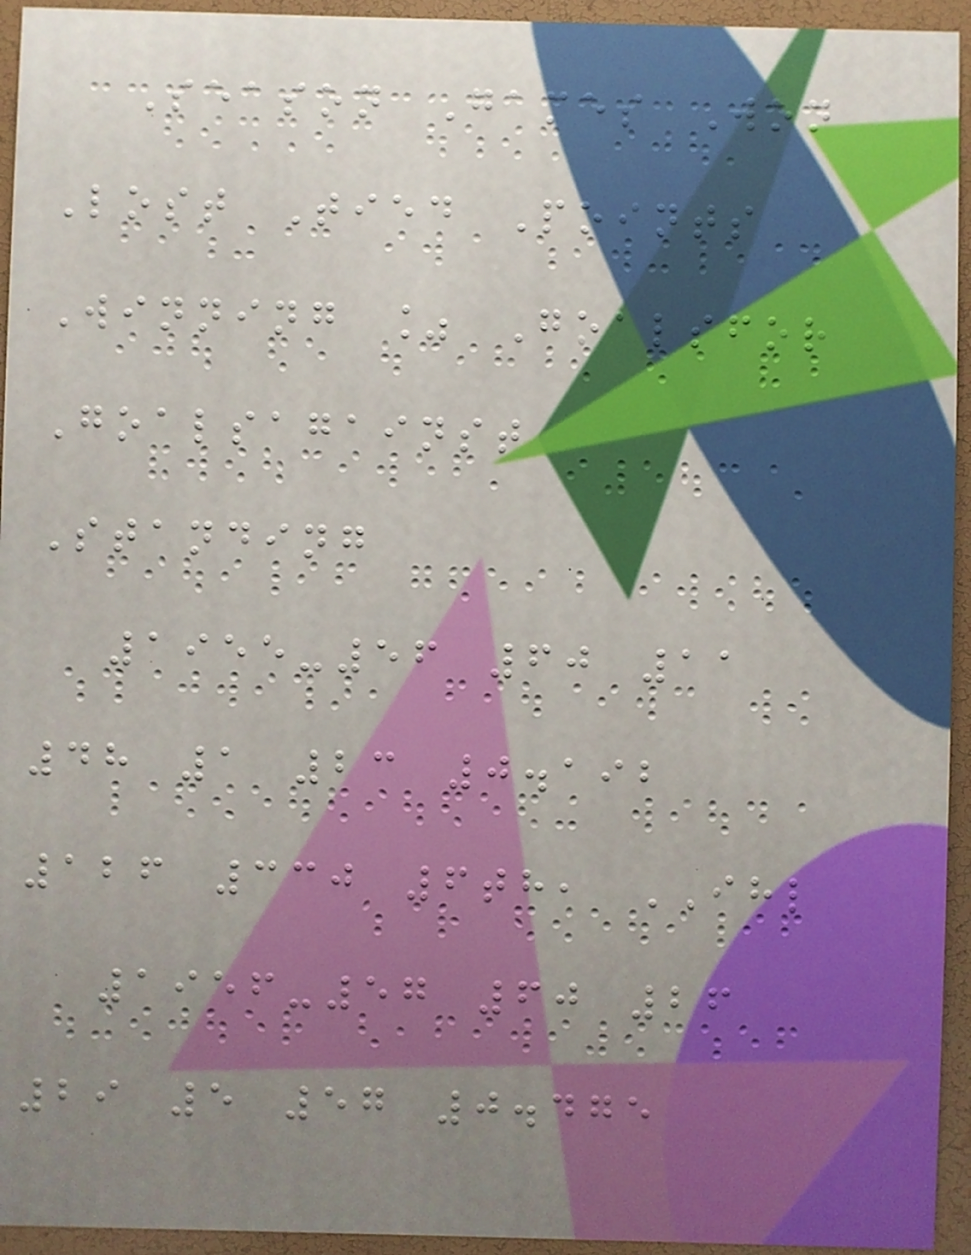Season Games Won
Lost Tied Points
Winning % Goalsfor
Goalsagainst
Standing
1955-56 60 11
48 1 23 0.192
126 330 6th, IHL
1956-57 60 26
29 5 57 0.475
